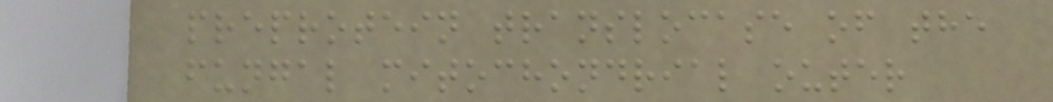preprotein translocase of the
fungal mitochondrial outer
